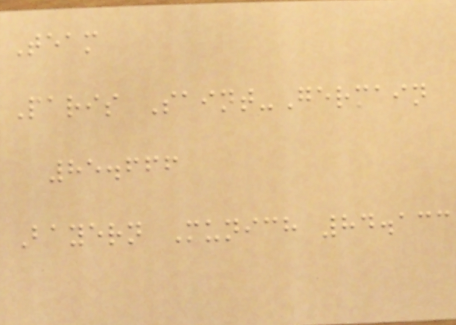Team
Paris Saint-Germain
85.666
Bayern Munich 84.133
